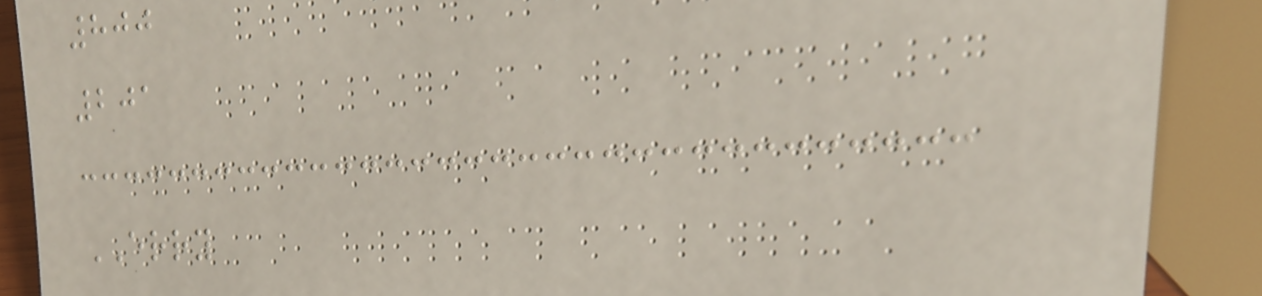800
201
ERRY
